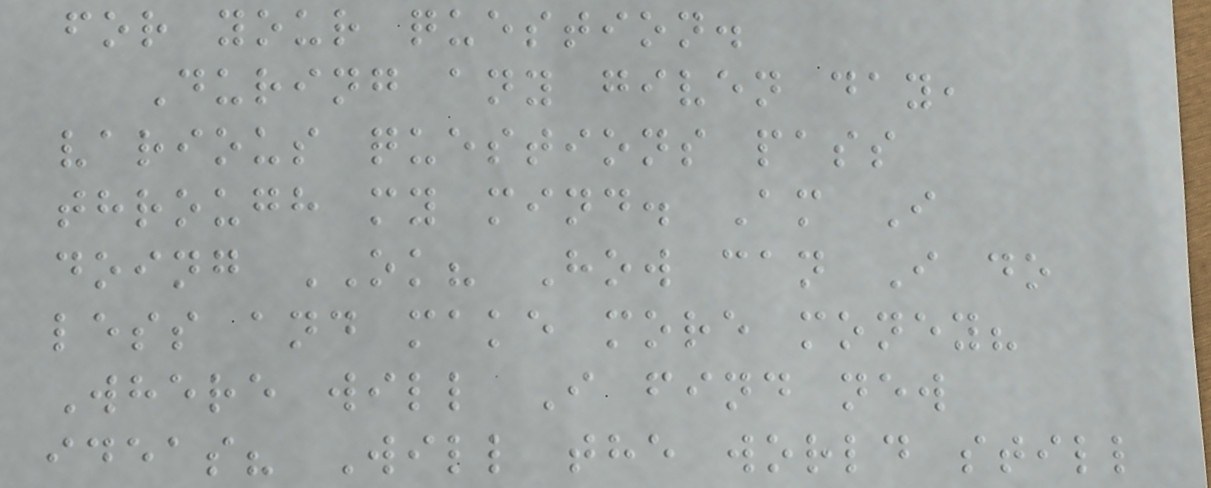for your question.
During any given day,
various questions pass
through my mind. Am I
doing OK? How can I do
less and make more money?
Where will I find new
ideas? Will the world still
